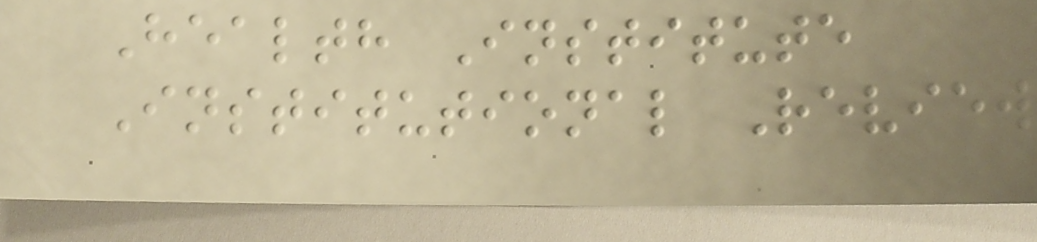Health Institute
Institutional Review
